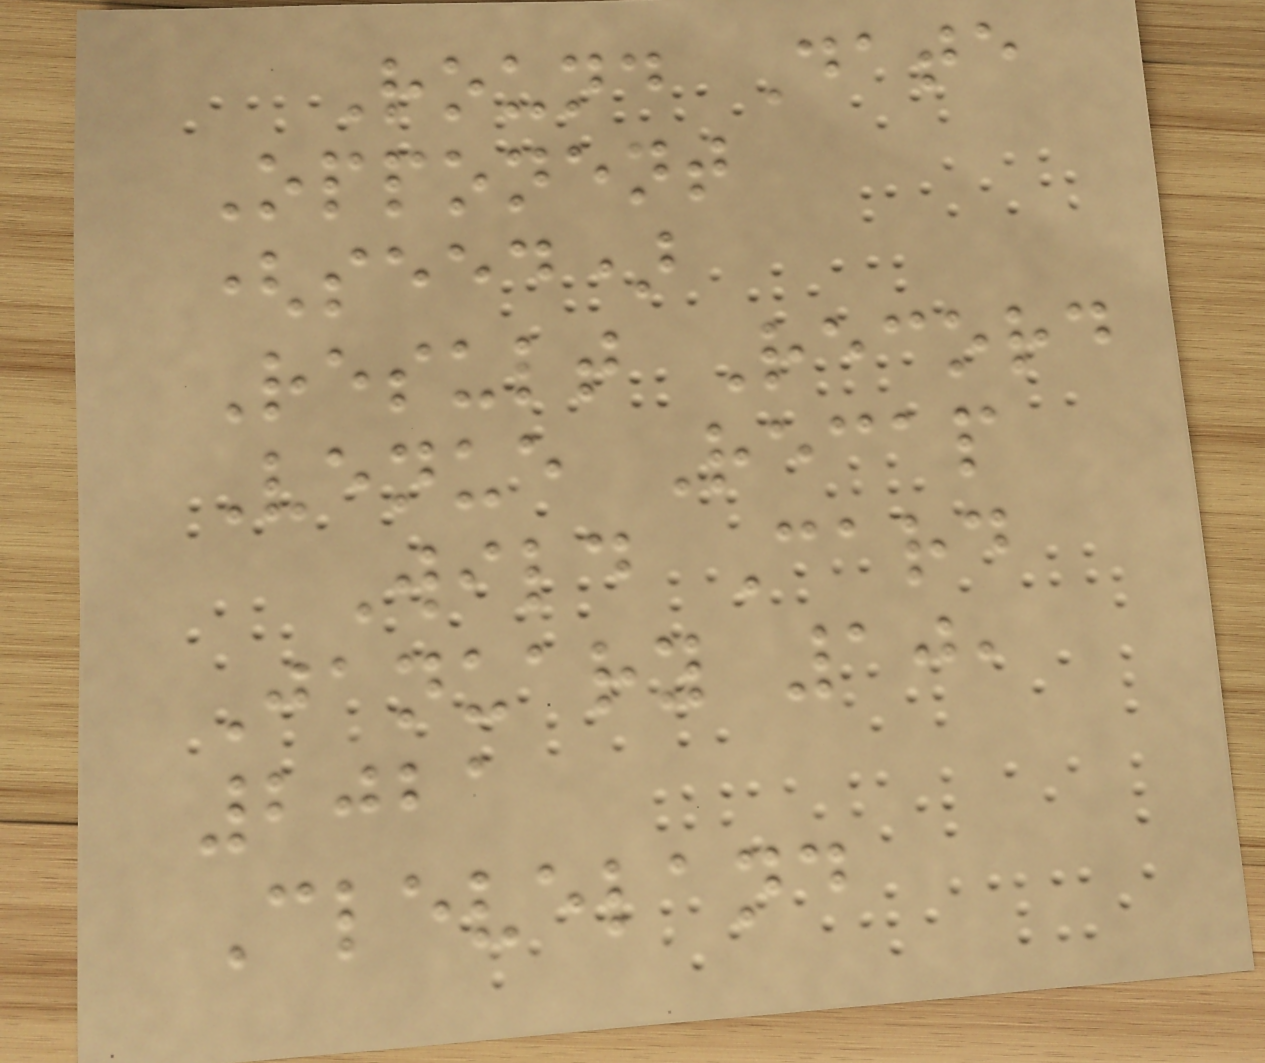Round Date
Opponent
(seed)
Result Record
Venue Recap
Wild Card
January 10,
2021
Cleveland
